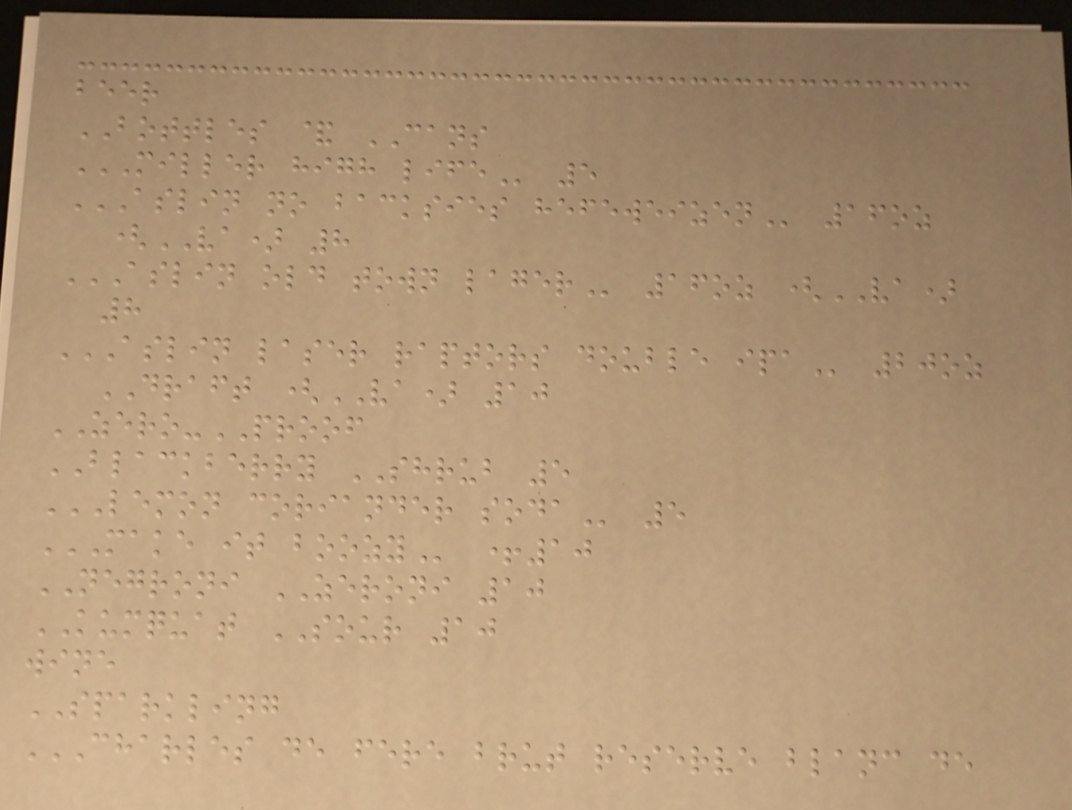beer
BOTTLES & CANS
MILLER HIGH LIFE 5
ASLIN NO BACKSIES HEFEWEIZEN 16oz
(VA) 8
ASLIN OLD TOWN LAGER 16oz (VA)
8
ASLIN LASER RAPTORS DOUBLE IPA 20oz
DRAFT (VA) 10
ZERO-PROOF
BLACKBERRY SHRUB 5
LEMON CORIANDER SODA 5
MAKE IT BOOZY +10
NEGRONI ZERONI 10
KUMQUAT SOUR 10
wine
SPARKLING
CHARLES DE FERE BRUT RESERVE BLANC DE
